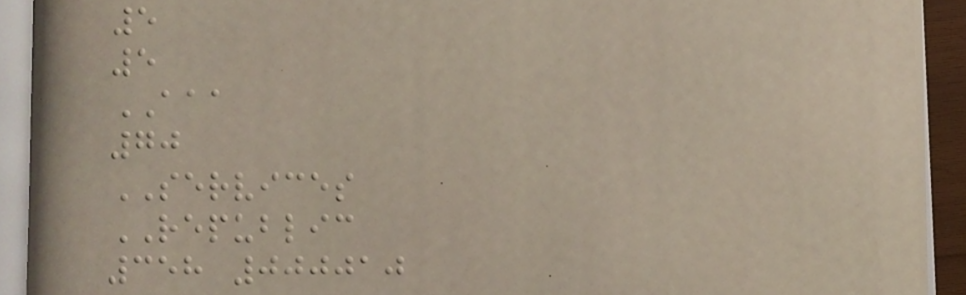5
5
AAA
70
SERVICES
REPUBLIC
358 000010
